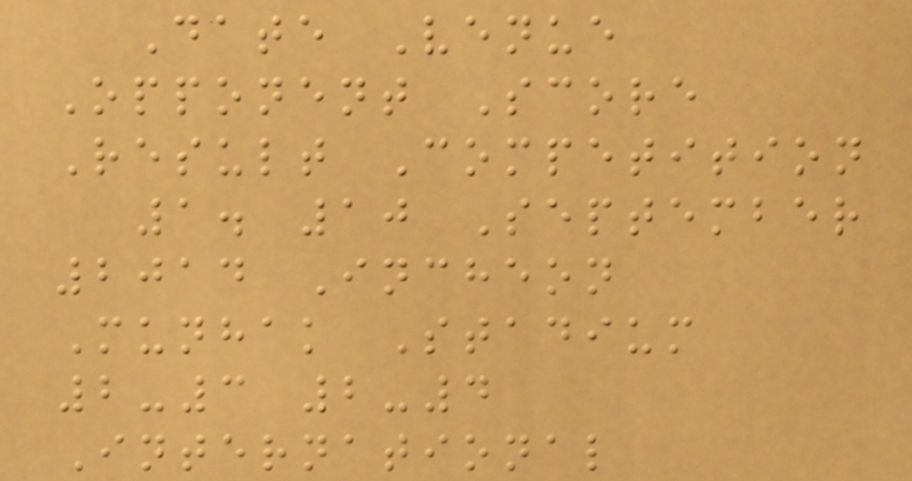Date Venue
Opponent Score
Result Competition
1. 10 September
2014 Incheon
Munhak Stadium
2-3 2-4
International
